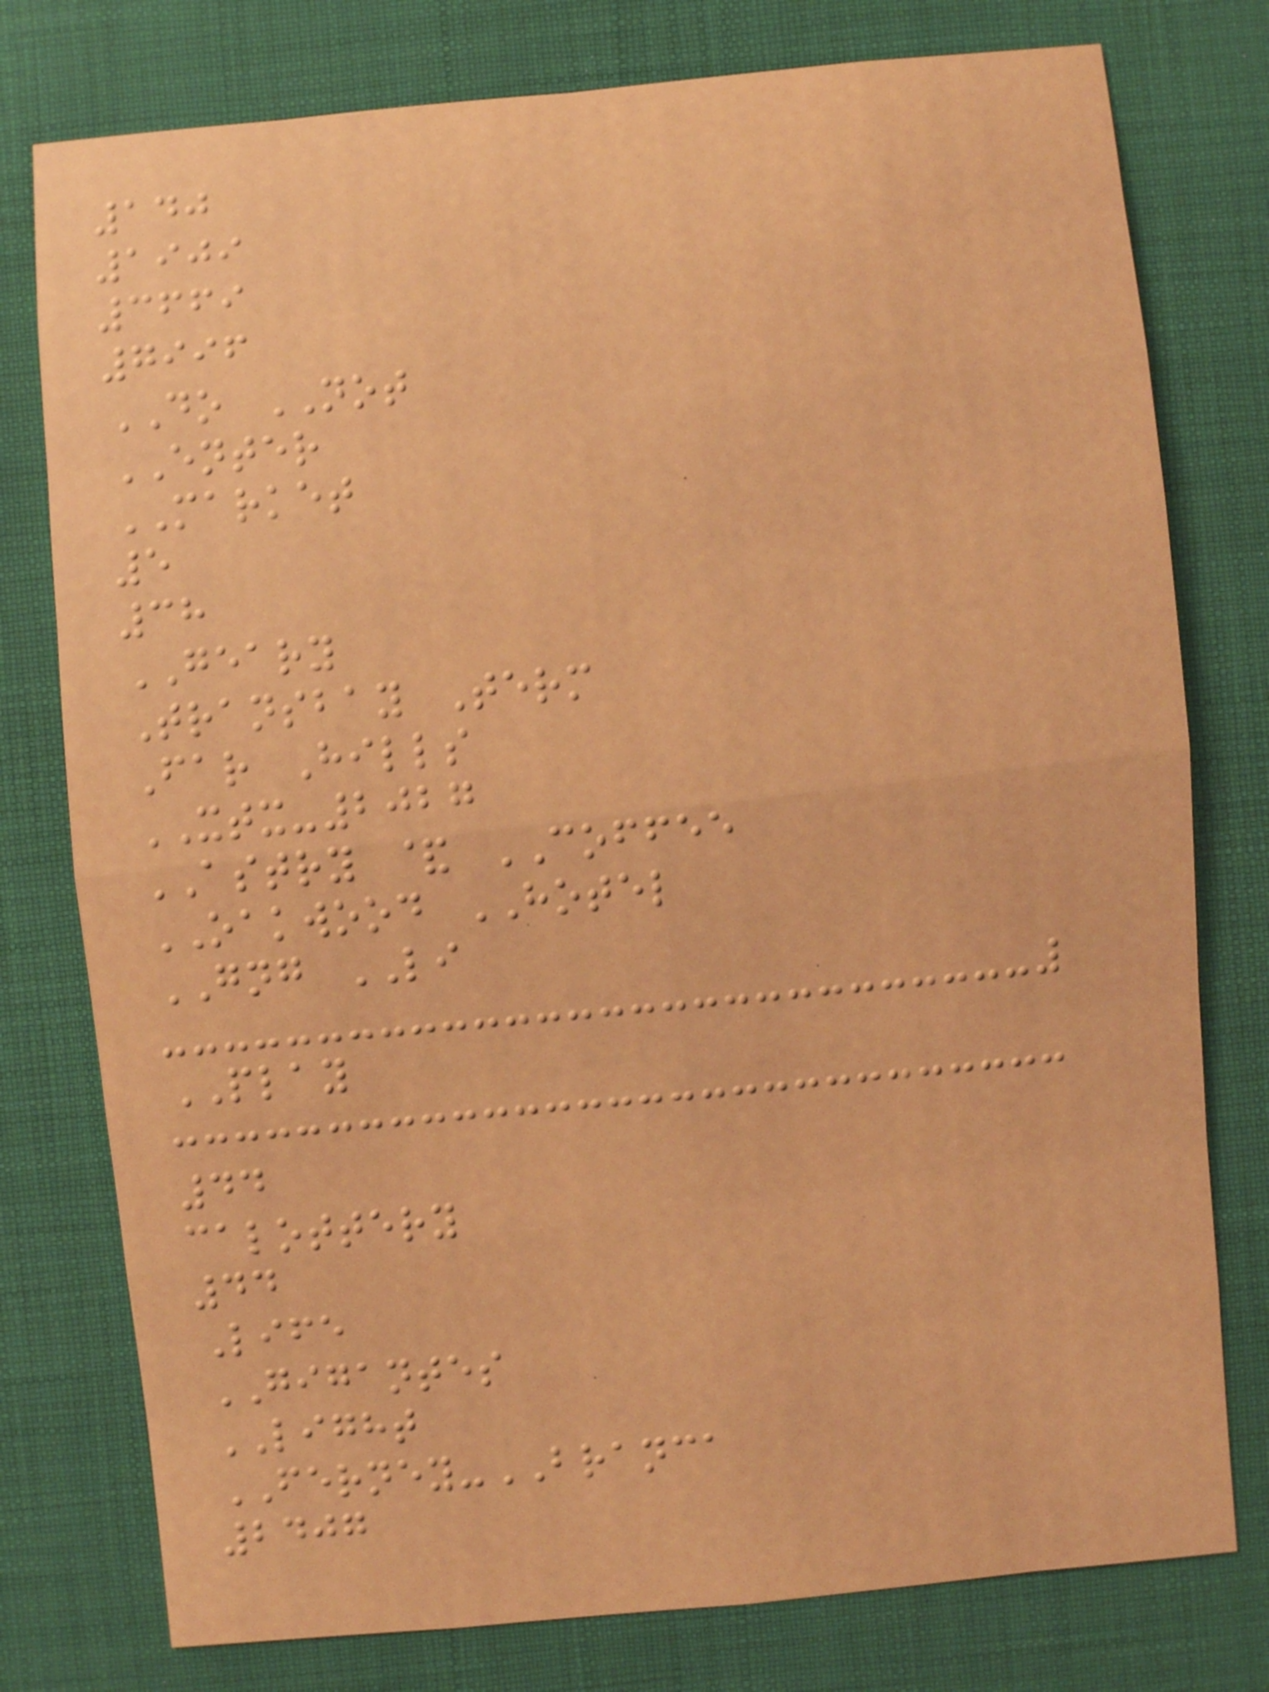140
1909
3669
7996
DO NOT
ENTER
MARKET
5
38
GEARY
Transbay Term
Far Hills
XTX-2027
ASTRY & COFFEE
OAKWOOD HOTEL
GNG LI
PLAY
44
calottery
44
Life
GIGANTES
LIGHT
FERNEY-BRANCA
2407
